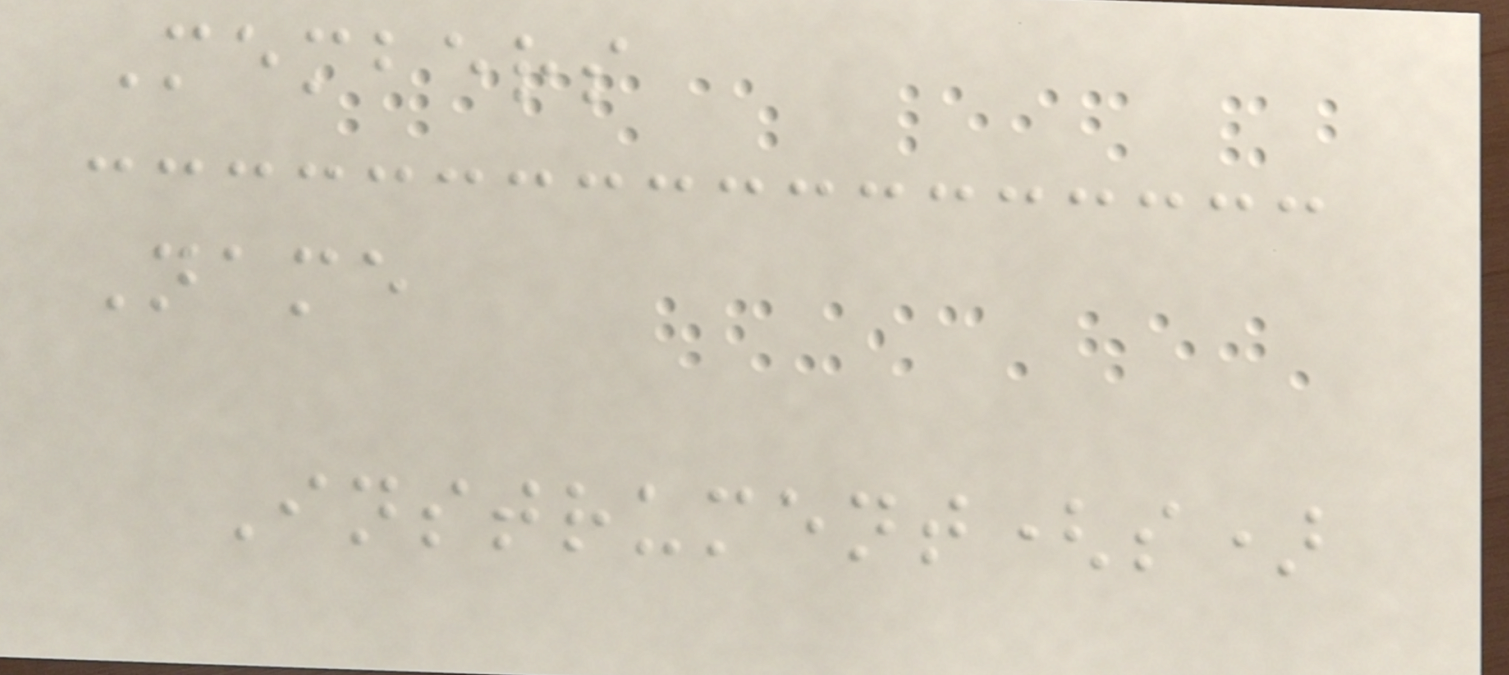Members
Name
Instrument(s)
